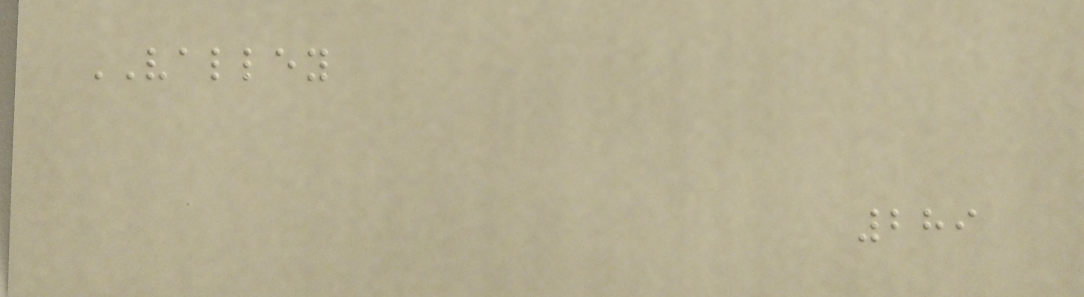VALLEY
289
